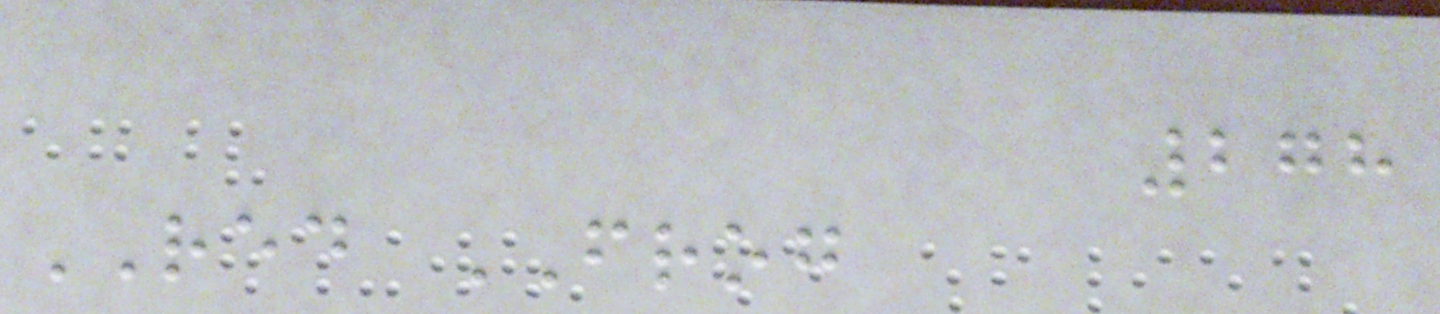278
RED FROG
